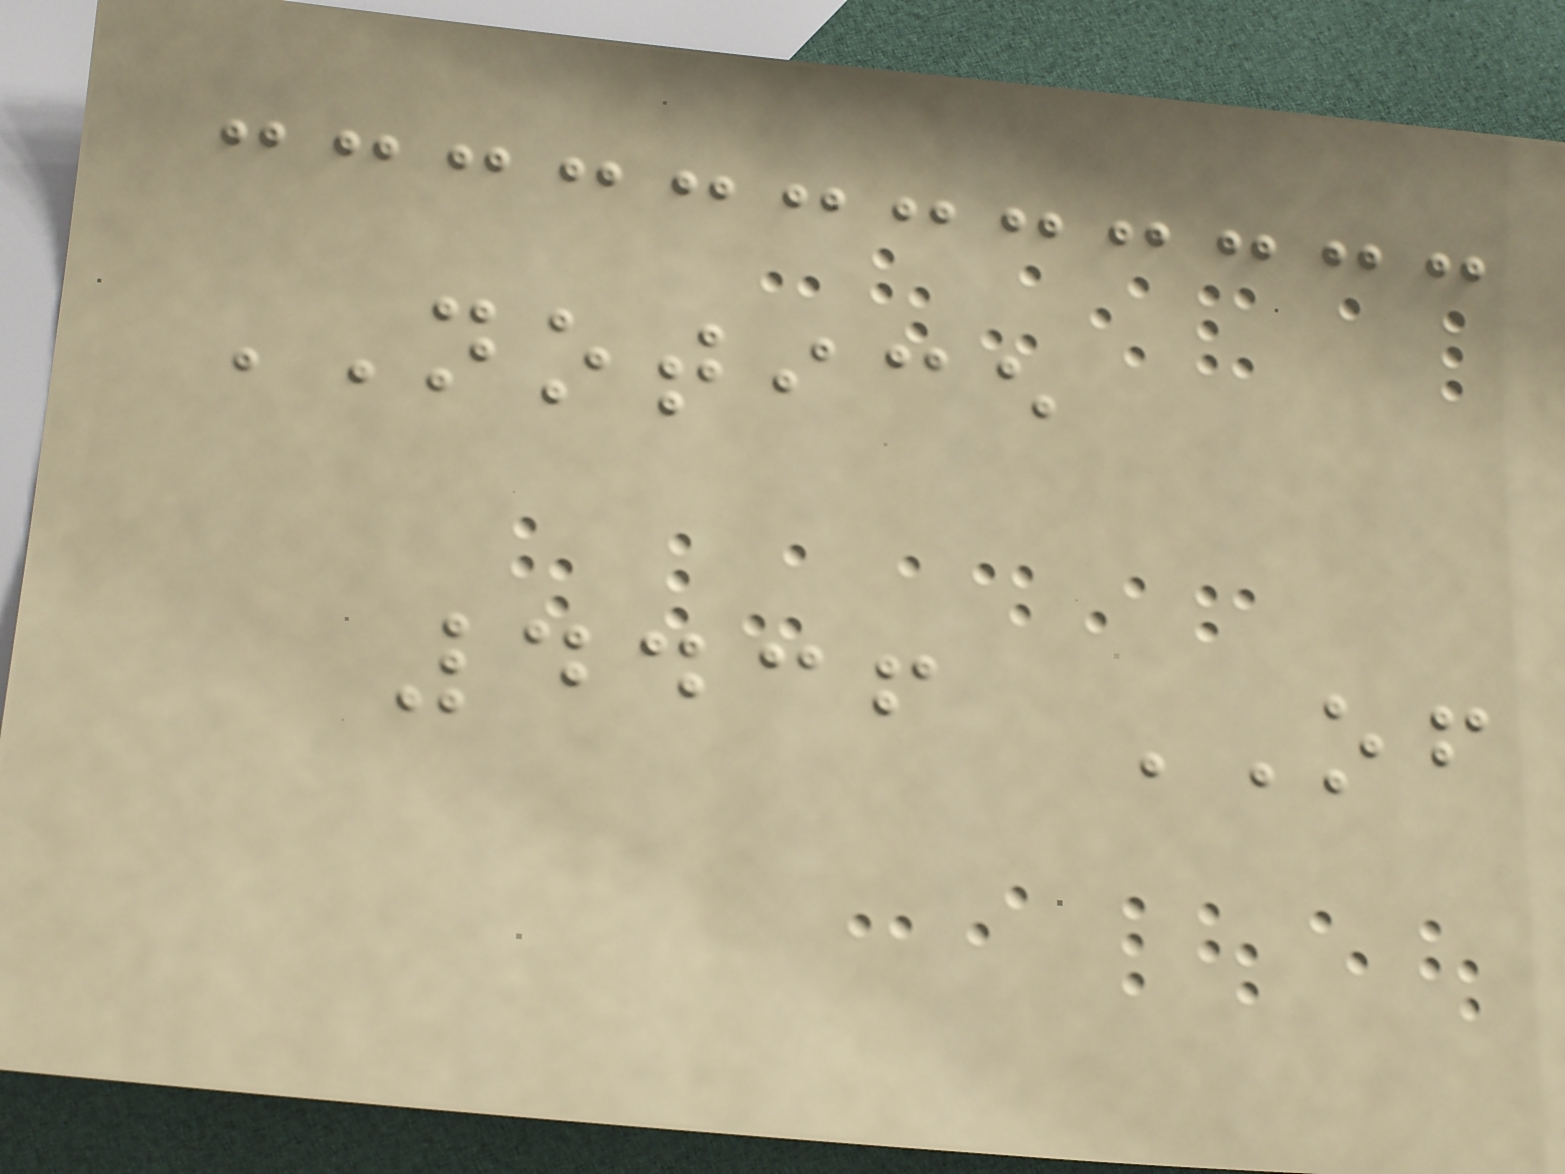NOTICE
4436 OF
